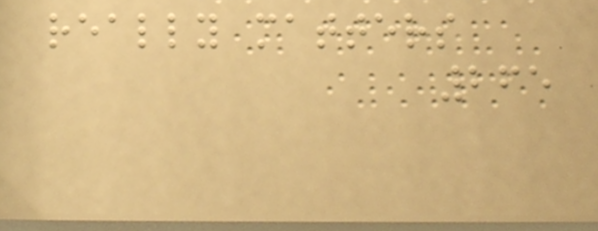really matters
265
